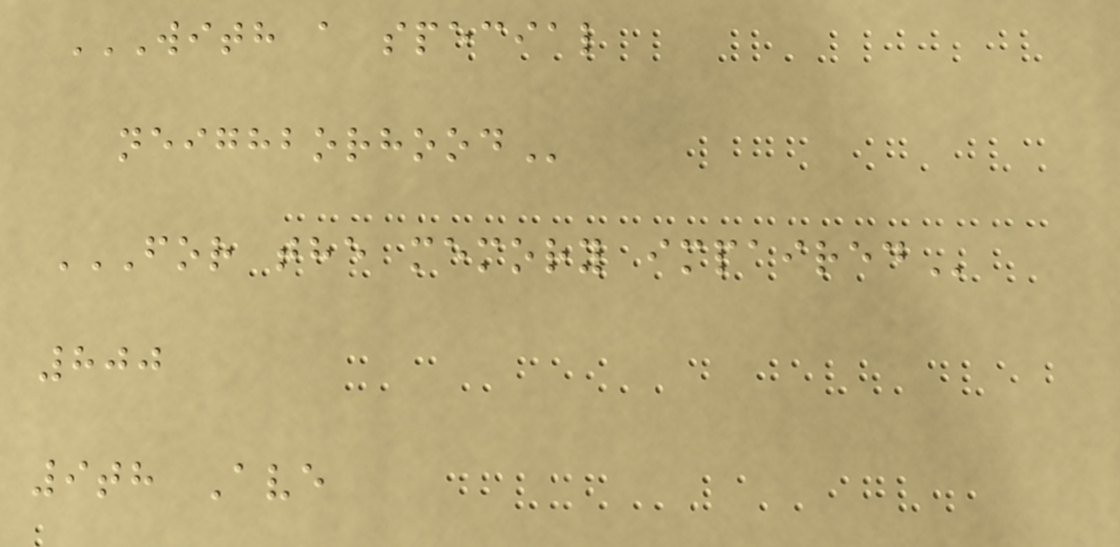WITH A SPECIAL
NEIGHBORHOOD
FOR THE MEMORY IMPAIRED
800
9th Ave
